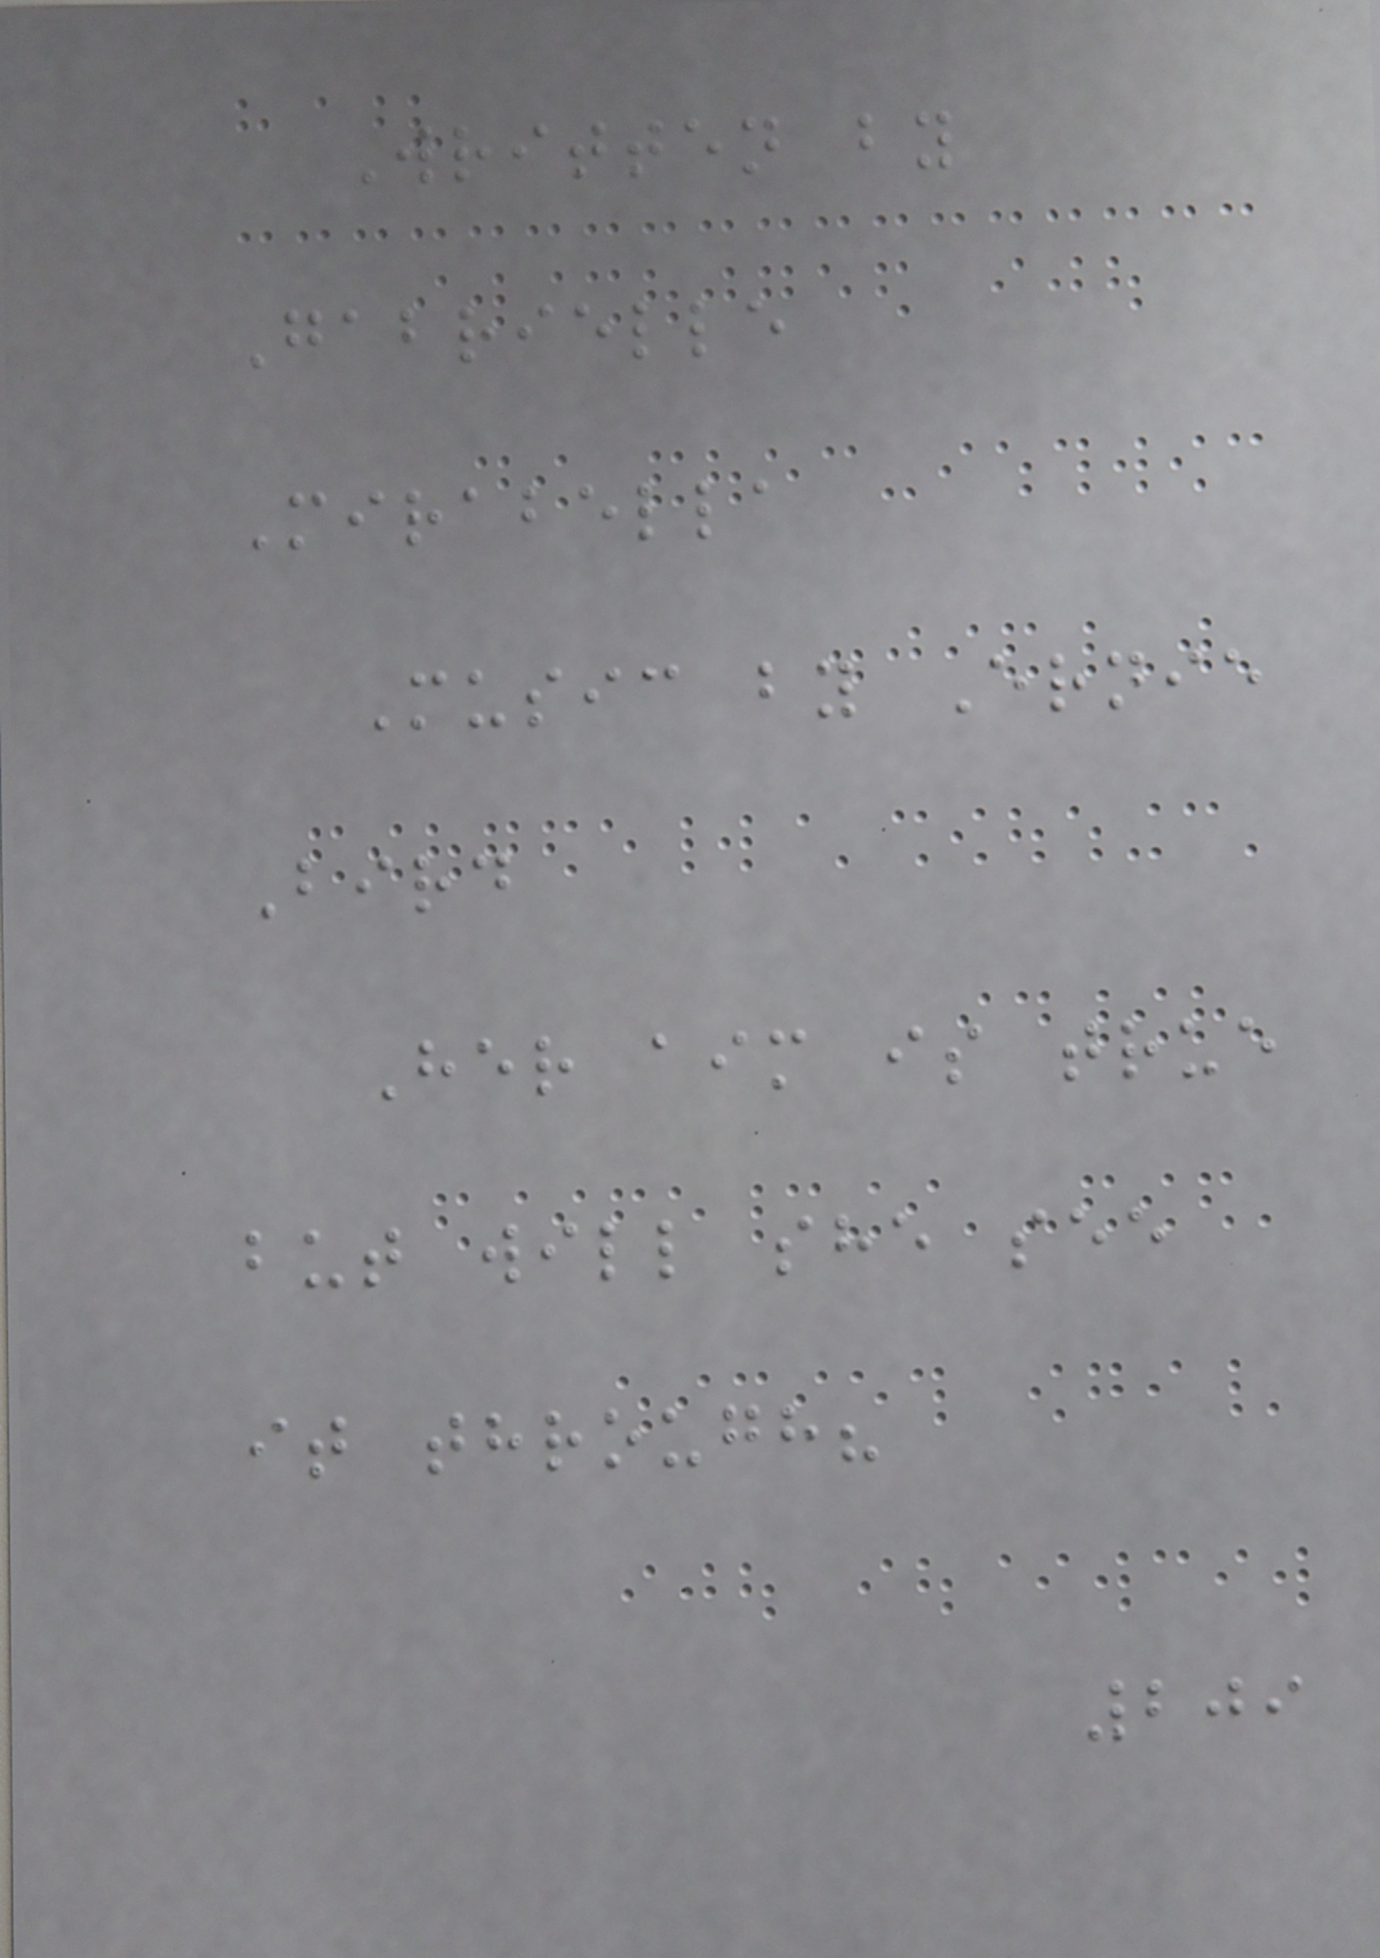Written by
Gabrielle
Mirabella
Music by Ernie
Bird
Her aim is true
but will she see
it through?
209
